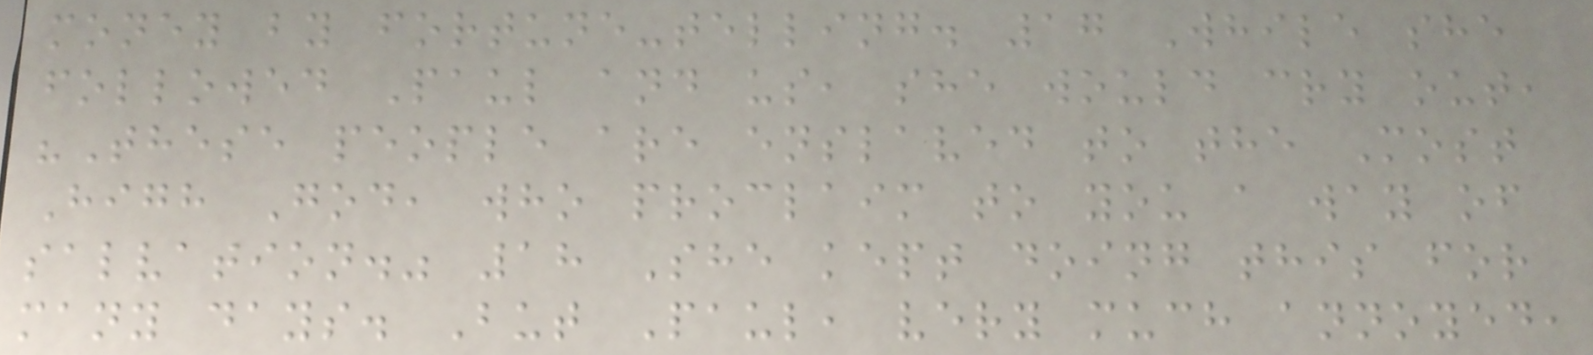money by fortune-telling. 17 While she
followed Paul and us, she would cry out,
"These people are enslaved to the Most
High God, who proclaim to you a way of
salvation." 18 She kept doing this for
many days. But Paul, very much annoyed,
